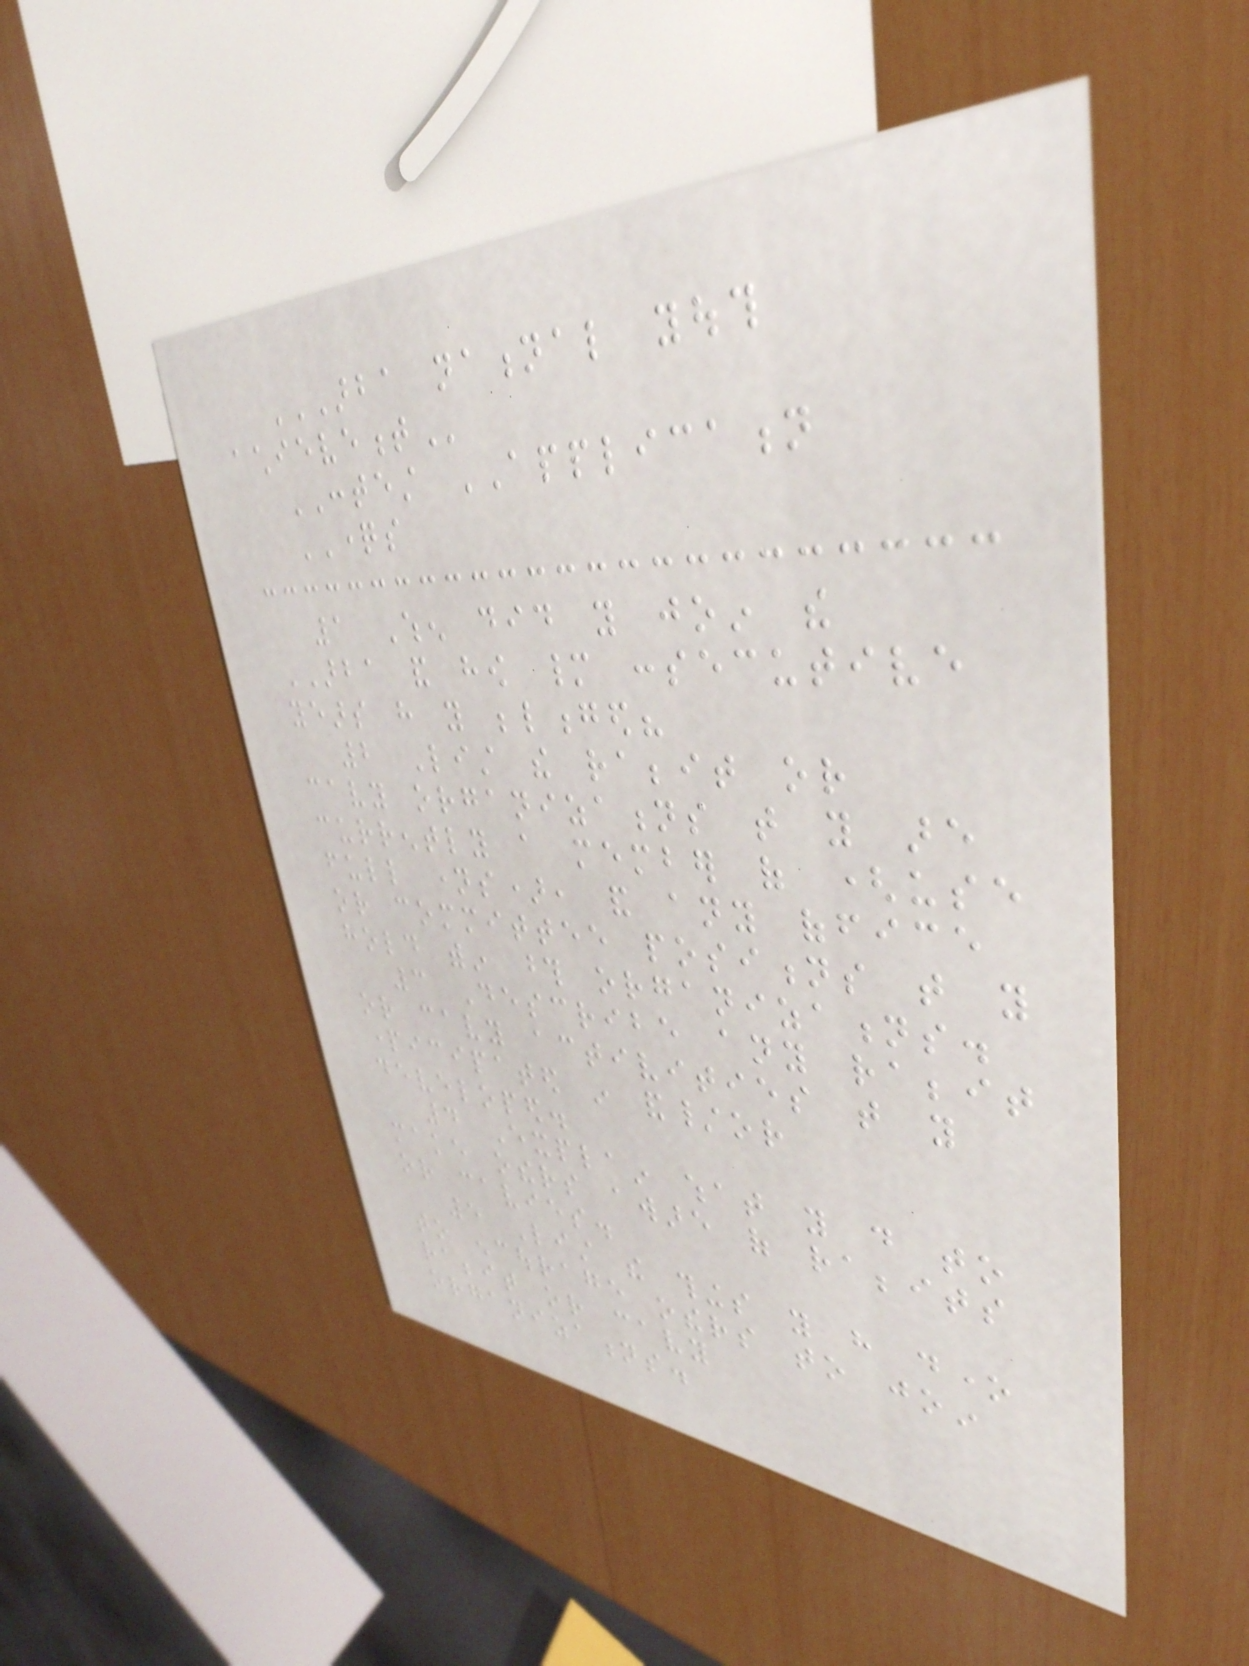ARBA NATIONAL YOUTH
ACHIEVEMENT
CONTEST APPLICATION
QUESTIONS
1 When did you join the
ARBA and how many consecutive
years have you belonged?
2 List the rabbit or
cavy organizations that you are
currently a member of (use
full names), and any office
or committee positions that you
hold within those organizations.
3 Describe any rabbit
or cavy activities that you
participated in and/or
developed.
4 Explain what you do to
make others aware of rabbits
or cavies.
5 List the things you have done
to encourage others to join
rabbit or cavy
organizations.
